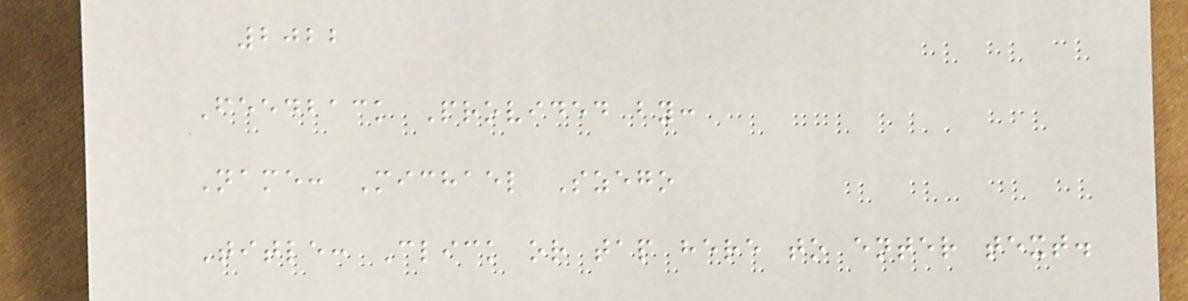2022
Feedback Provided by:
Name: Michael Szego
Title: Click or tap here to enter text.
